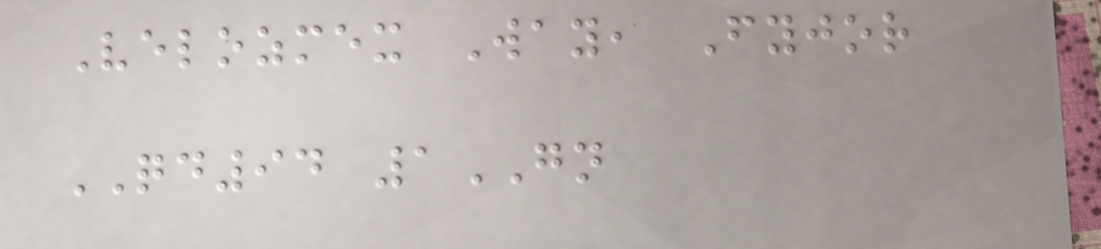Velozmex Way, Fyjor
QD94 1GN
